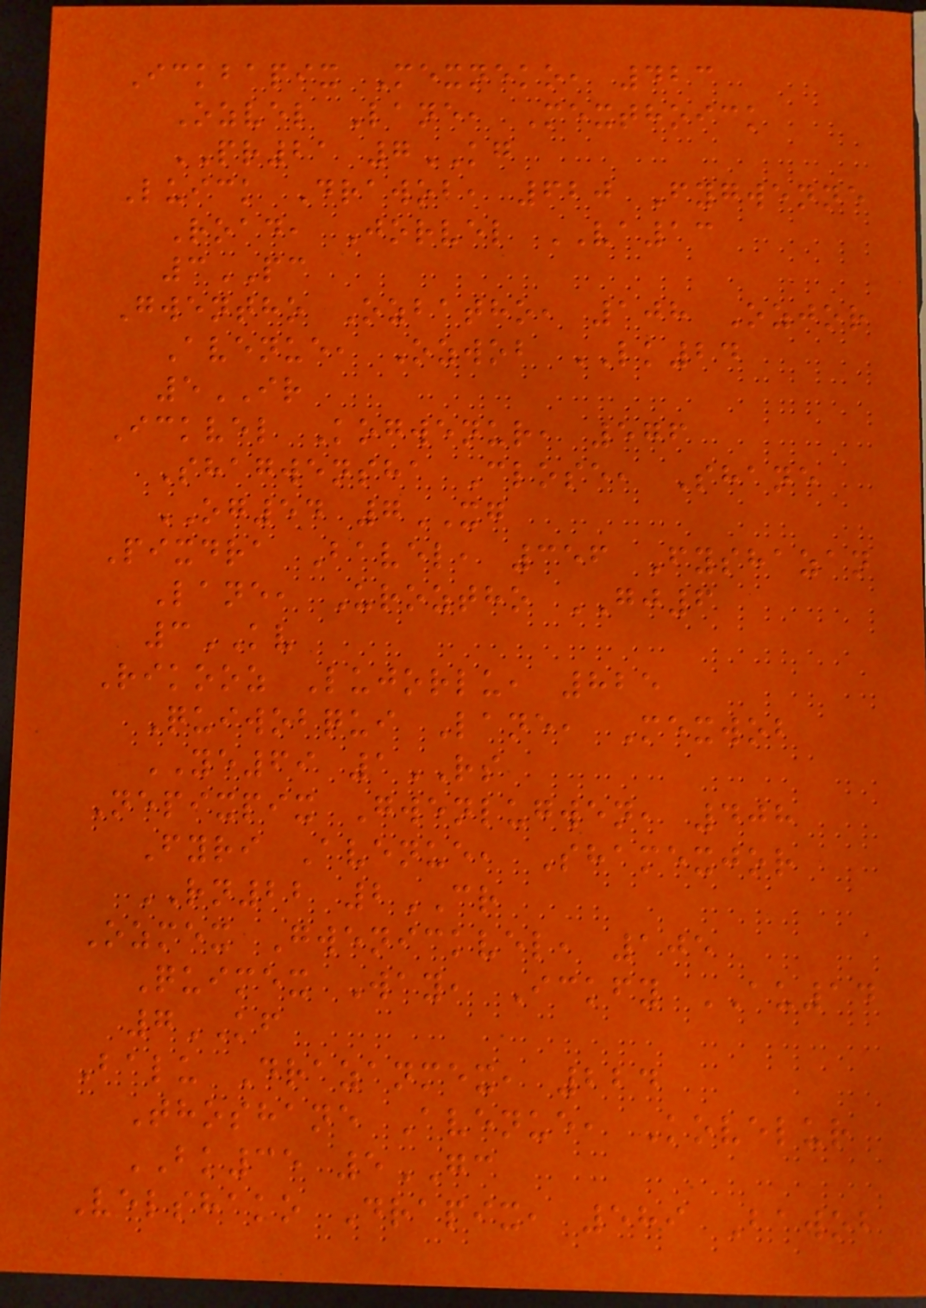Ickbapix Mexneko, 423
Ozvel Lane, Mexthoick
PR21 7KG
Luick Drawob, 620 Fygwenne
Road, Jorvel VA13
3PC
Gwentho Ozbatho, 108 Ozjor
Avenue, Ozwob LK24
5IR
Ickvel Kogwenur, 576
Shagwensha Close, Shane
OG54 7XG
Pixdra Bavel, 356 Fyshazan
Lane, Uroztho GJ6
3KV
Rikooz Lujorlu, 825
Quiwobqui Lane, Mexwob
YE69 1RS
Nepixpix Gwenlugwen, 408
Fyri Avenue, Shamexjor
RN22 2CR
Ozmex Gwenickvel, 105
Quimex Way, Ickfy AU14
7KF
Balu Drazanmex, 224
Thoshane Avenue, Kovelur
BK35 5GC
Velshako Drapix, 589 Bawob
